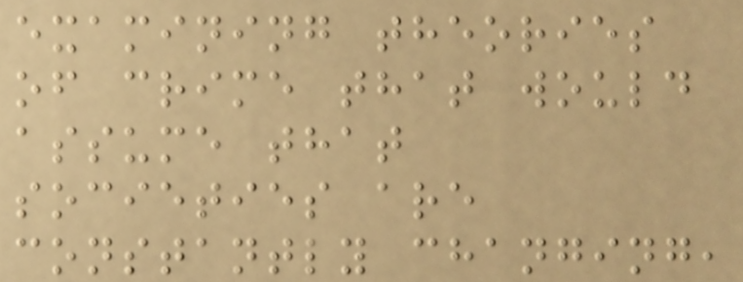examining theories
of crime that would
assume that
societies are
constantly changing,
